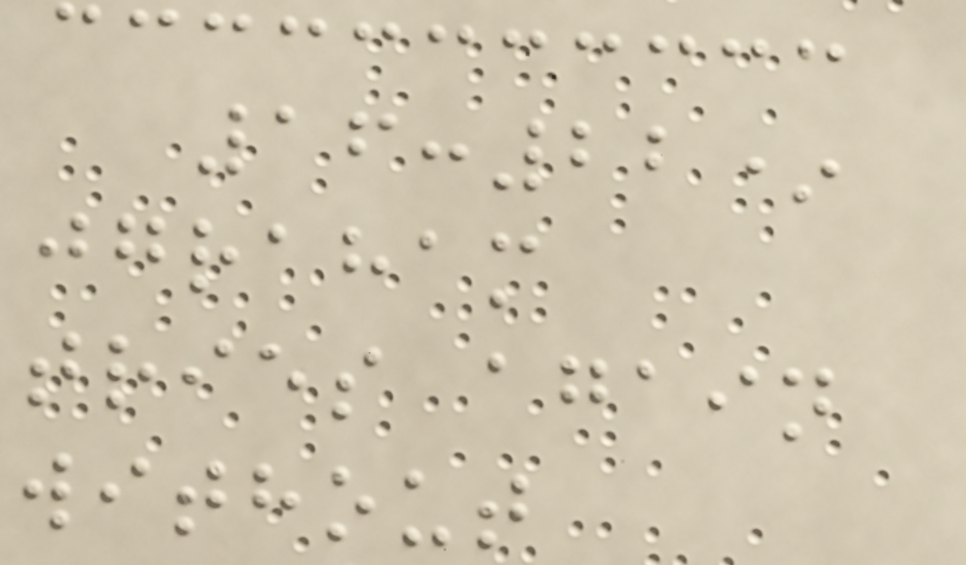16:22*
jgraham
tries again
without
